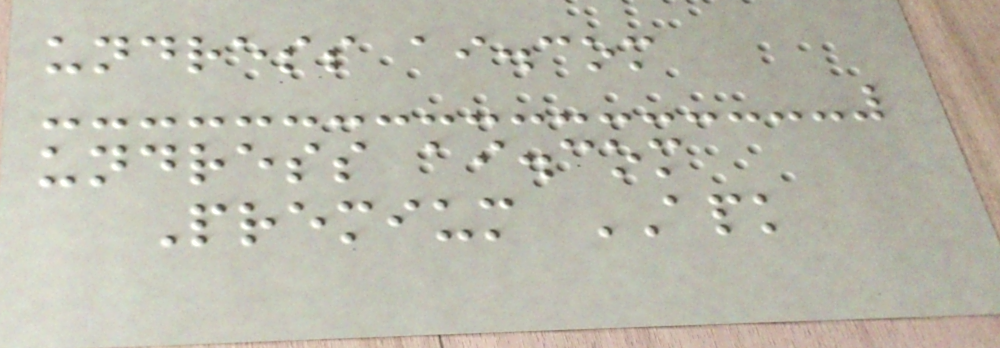undress ai.com
undress ai.com
Premium APK
